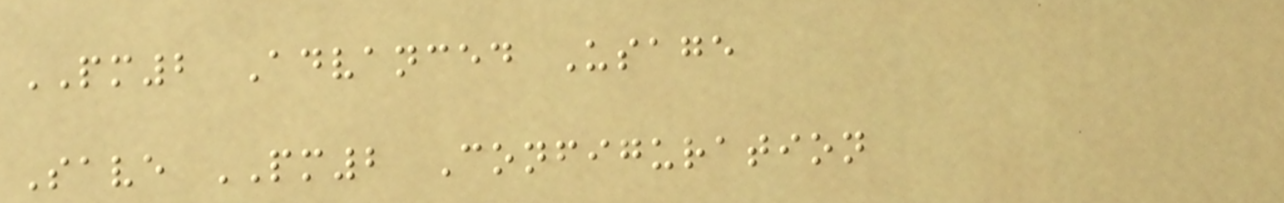PM2 Advanced Usage
Save PM2 Configuration
